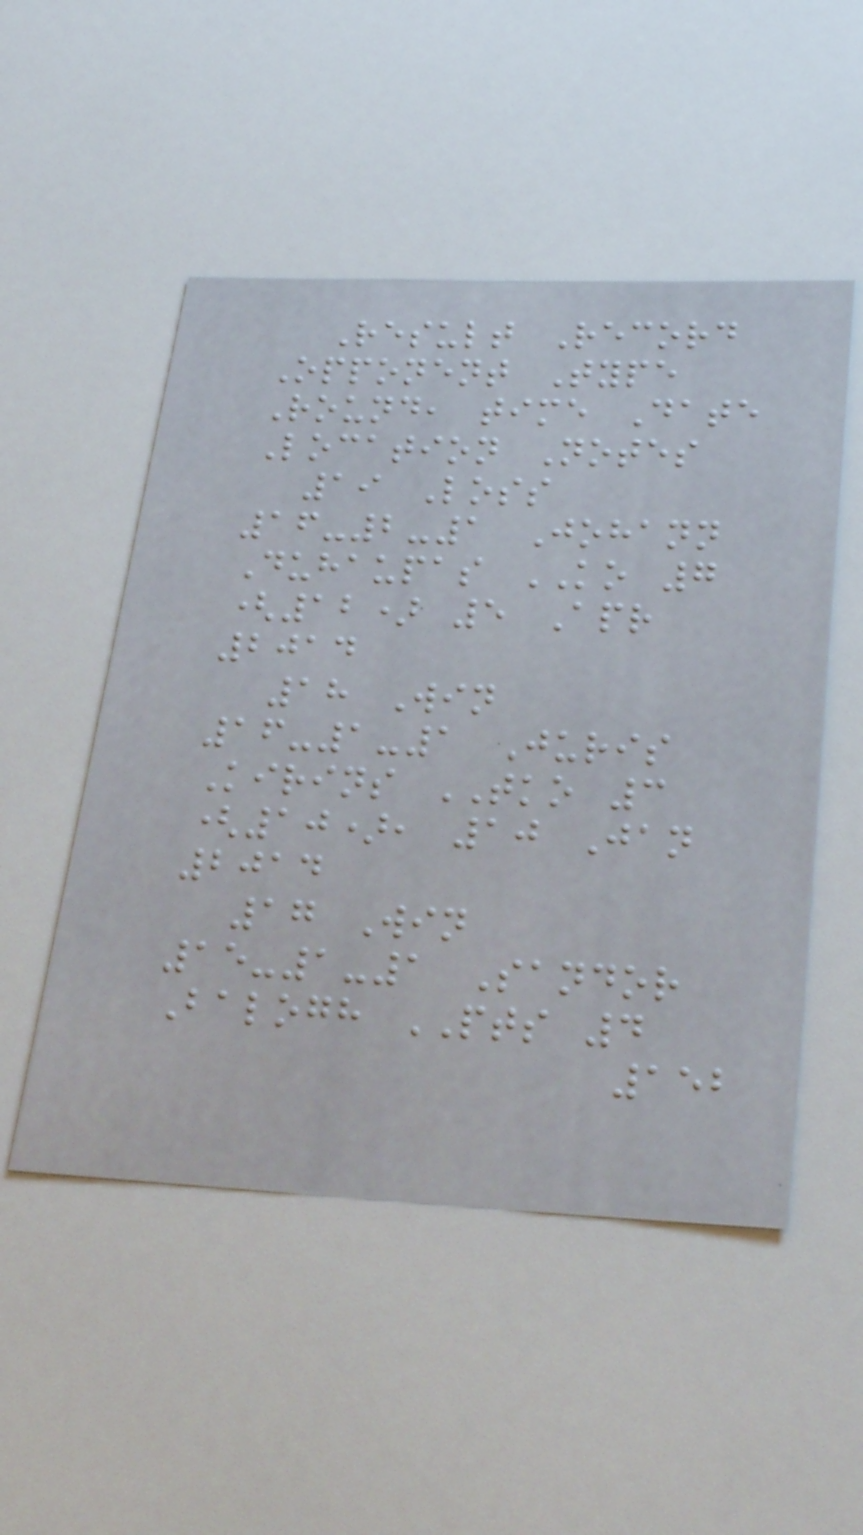Result Record
Opponent Type
Round, time Date
Location Notes
19 Loss
16-2-1 Johann
Duhaupas KO 7
(12) 5 Apr
2014
18 Win
16-1-1 Juris
Kirins TKO 3
(10), 10 Jan
2014
17 Win
15-1-1 Sandor
Balogh PTS 4
152
